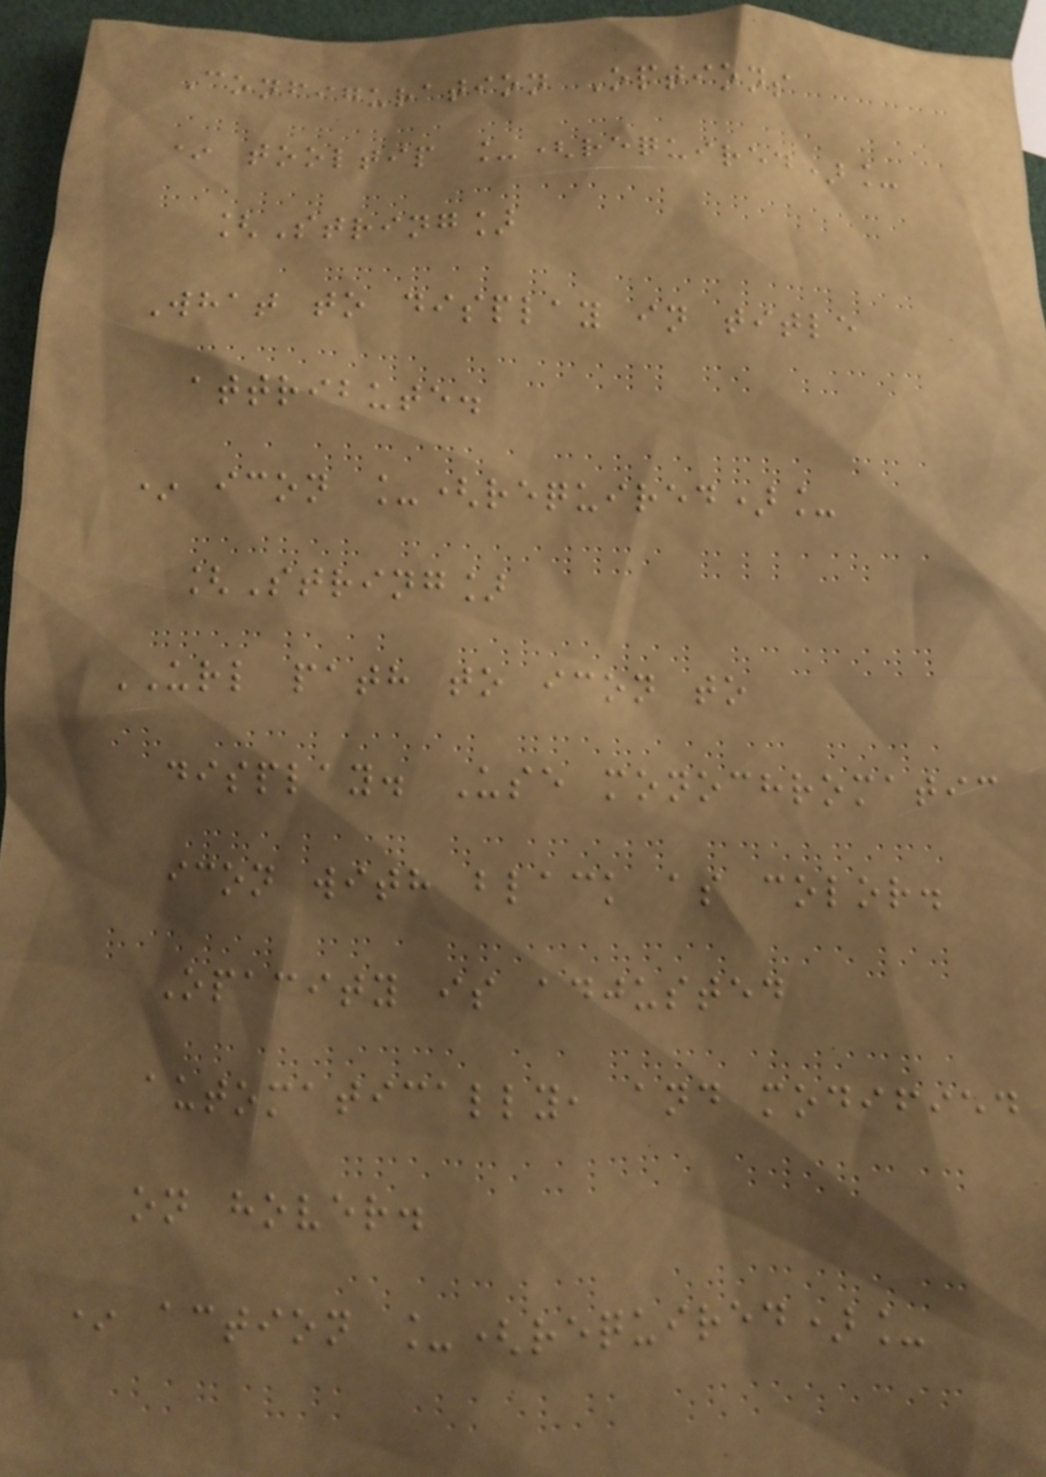Configuration Options
* tooltip _(required)_
[String]
What to display in title
attribute.
* icon _(required)_
[String]
URL path to icon to
display. Use monochromatic
icon with black as color.
Opacity is adjusted
automatically, and modified
on hover.
* action _(required)_
